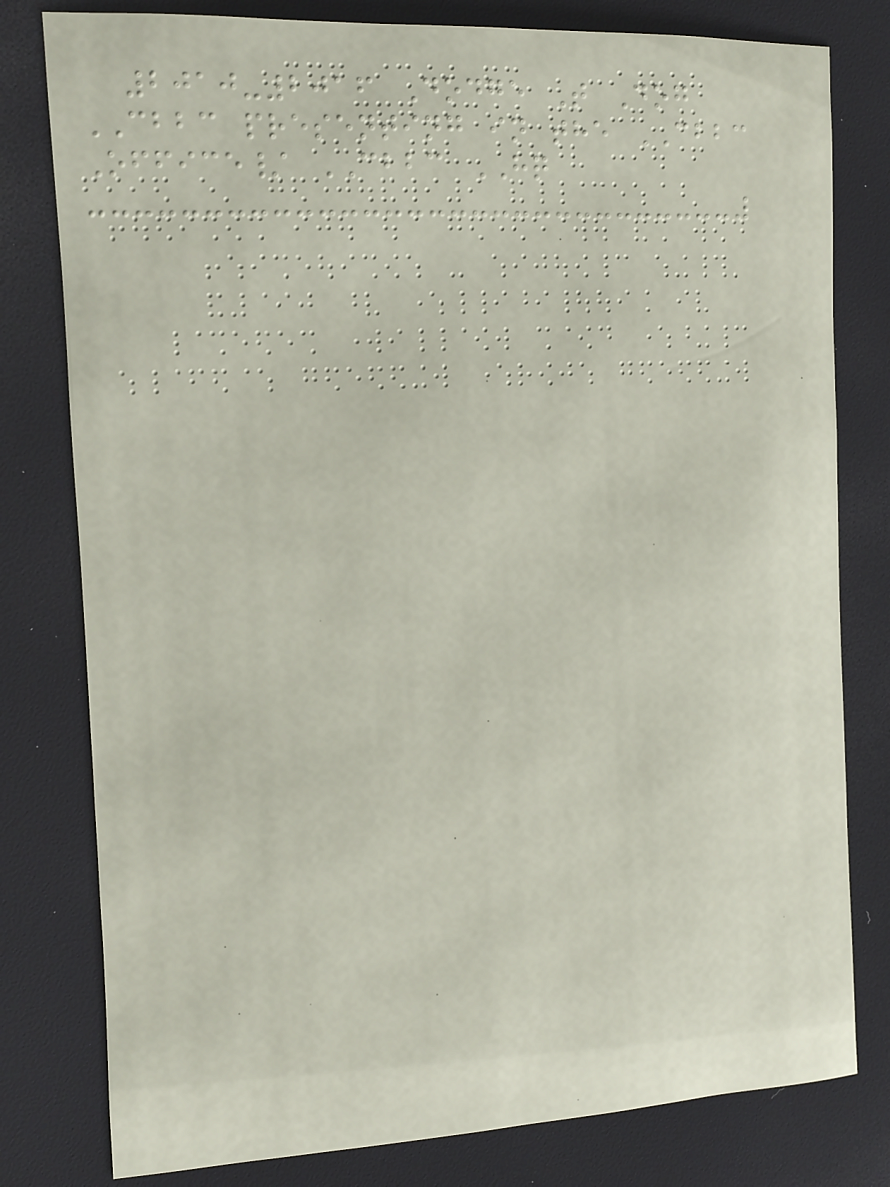2010-2016 Dodge T Dog
CBBC presenting in the CBBC
Office/ CBBC HQ
